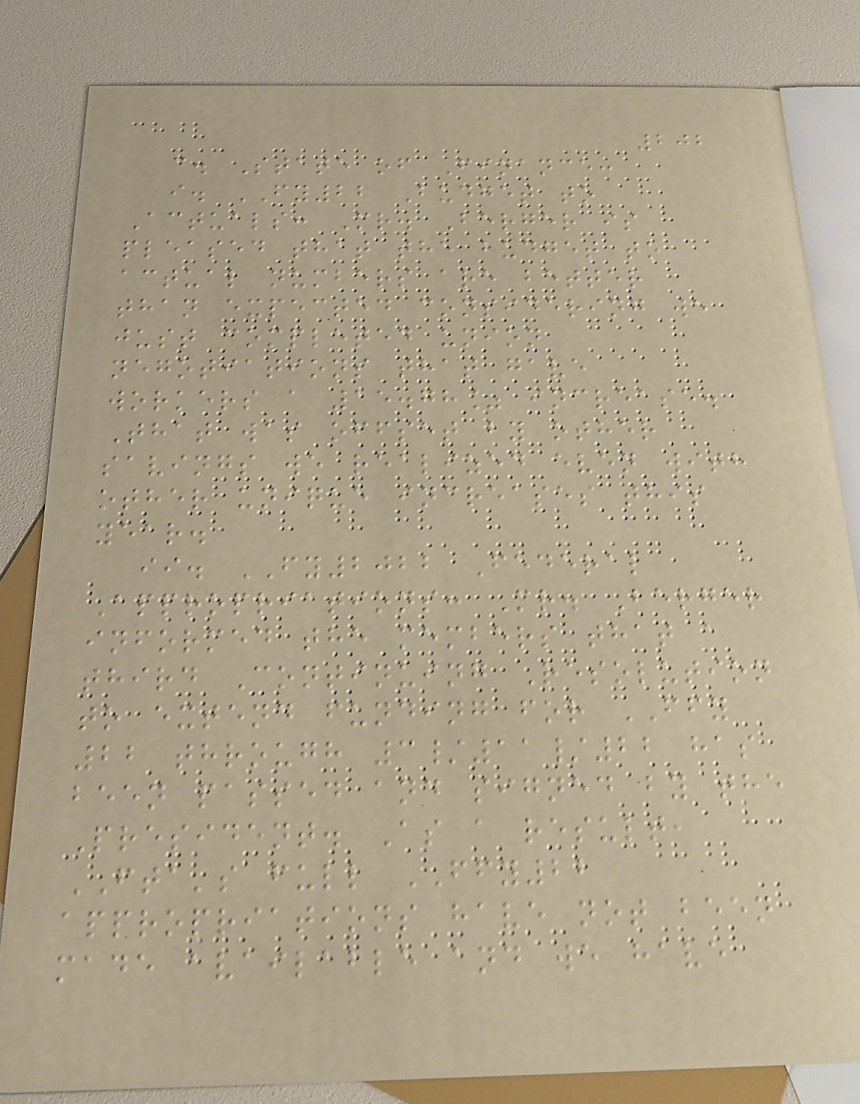202
c. State of Finance:
i. FY22 Budget to
Actuals: Mr. Berger is
pleased that the budget to
actual numbers are better
than expected considering we
just completed union
negotiations that gave
workers a 15.78% increase.
That was offset by other
savings we realized even with
other unique increases this
year.
ii. FY2022 Federal
Appropriations: Mr. Berger
informed the members that a
third Continuing Resolution
to extend funding for FFY
22 through 3/11/22 has
been passed and signed by the
President. As a result,
FTA's full FFY22
appropriations have not been
made available and we have
